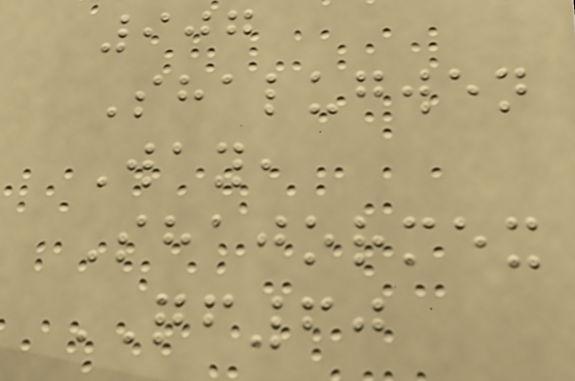907
Shalugwen
Way,
Shajormex
QF60
